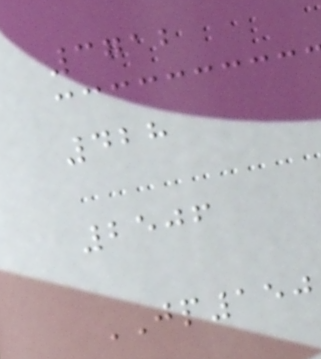3712
428
2506
JP150
